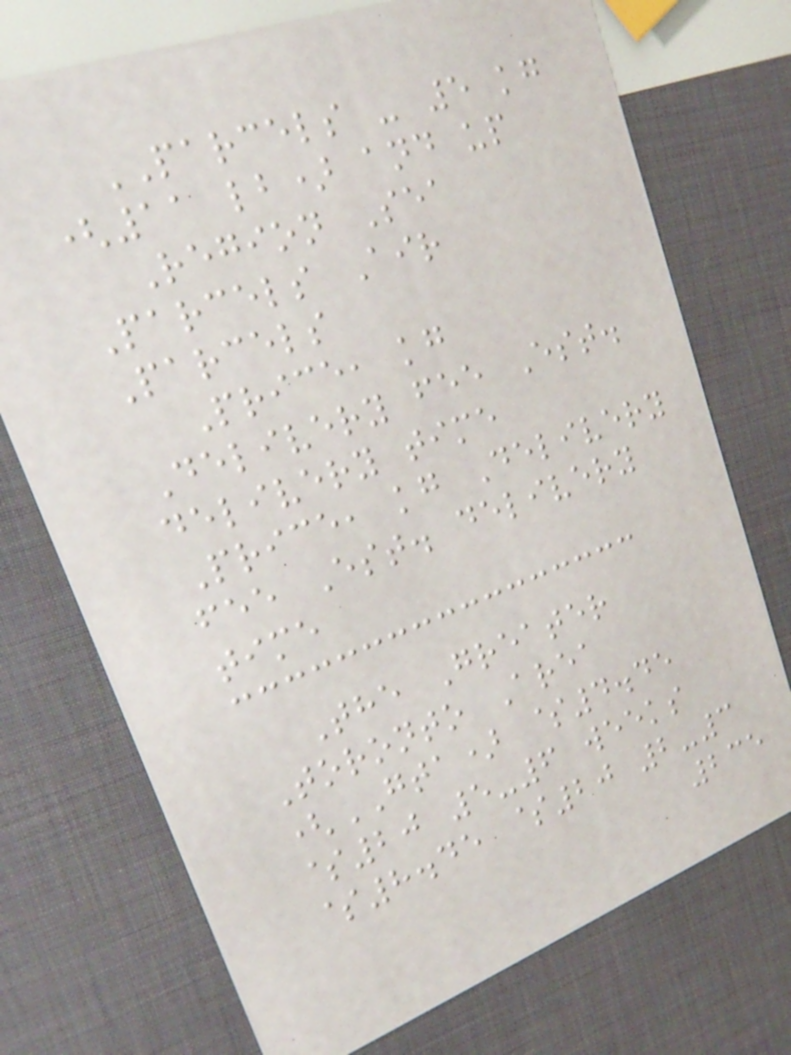PARCELS - 5 kg
(11 lb) and up
Region Sea
Parcels Air
Parcels
Price, kg
Delivery fee Est.
delivery time
Price, kg Delivery
fee Est. delivery
time
The Greater
Toronto Area
(GTA) $4.45
$20 5-6 weeks
$8.45 $20 2-3
235
